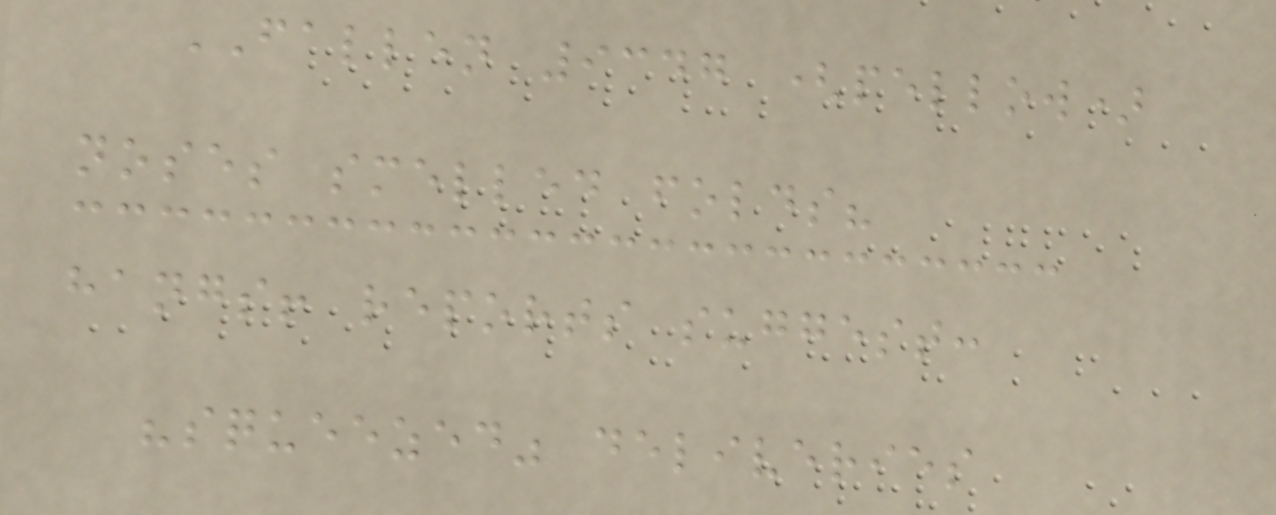FALLEN 9347 (pellow)
noses smelled folds?
hangs! reports suggest:
"squeezed" deliveries
